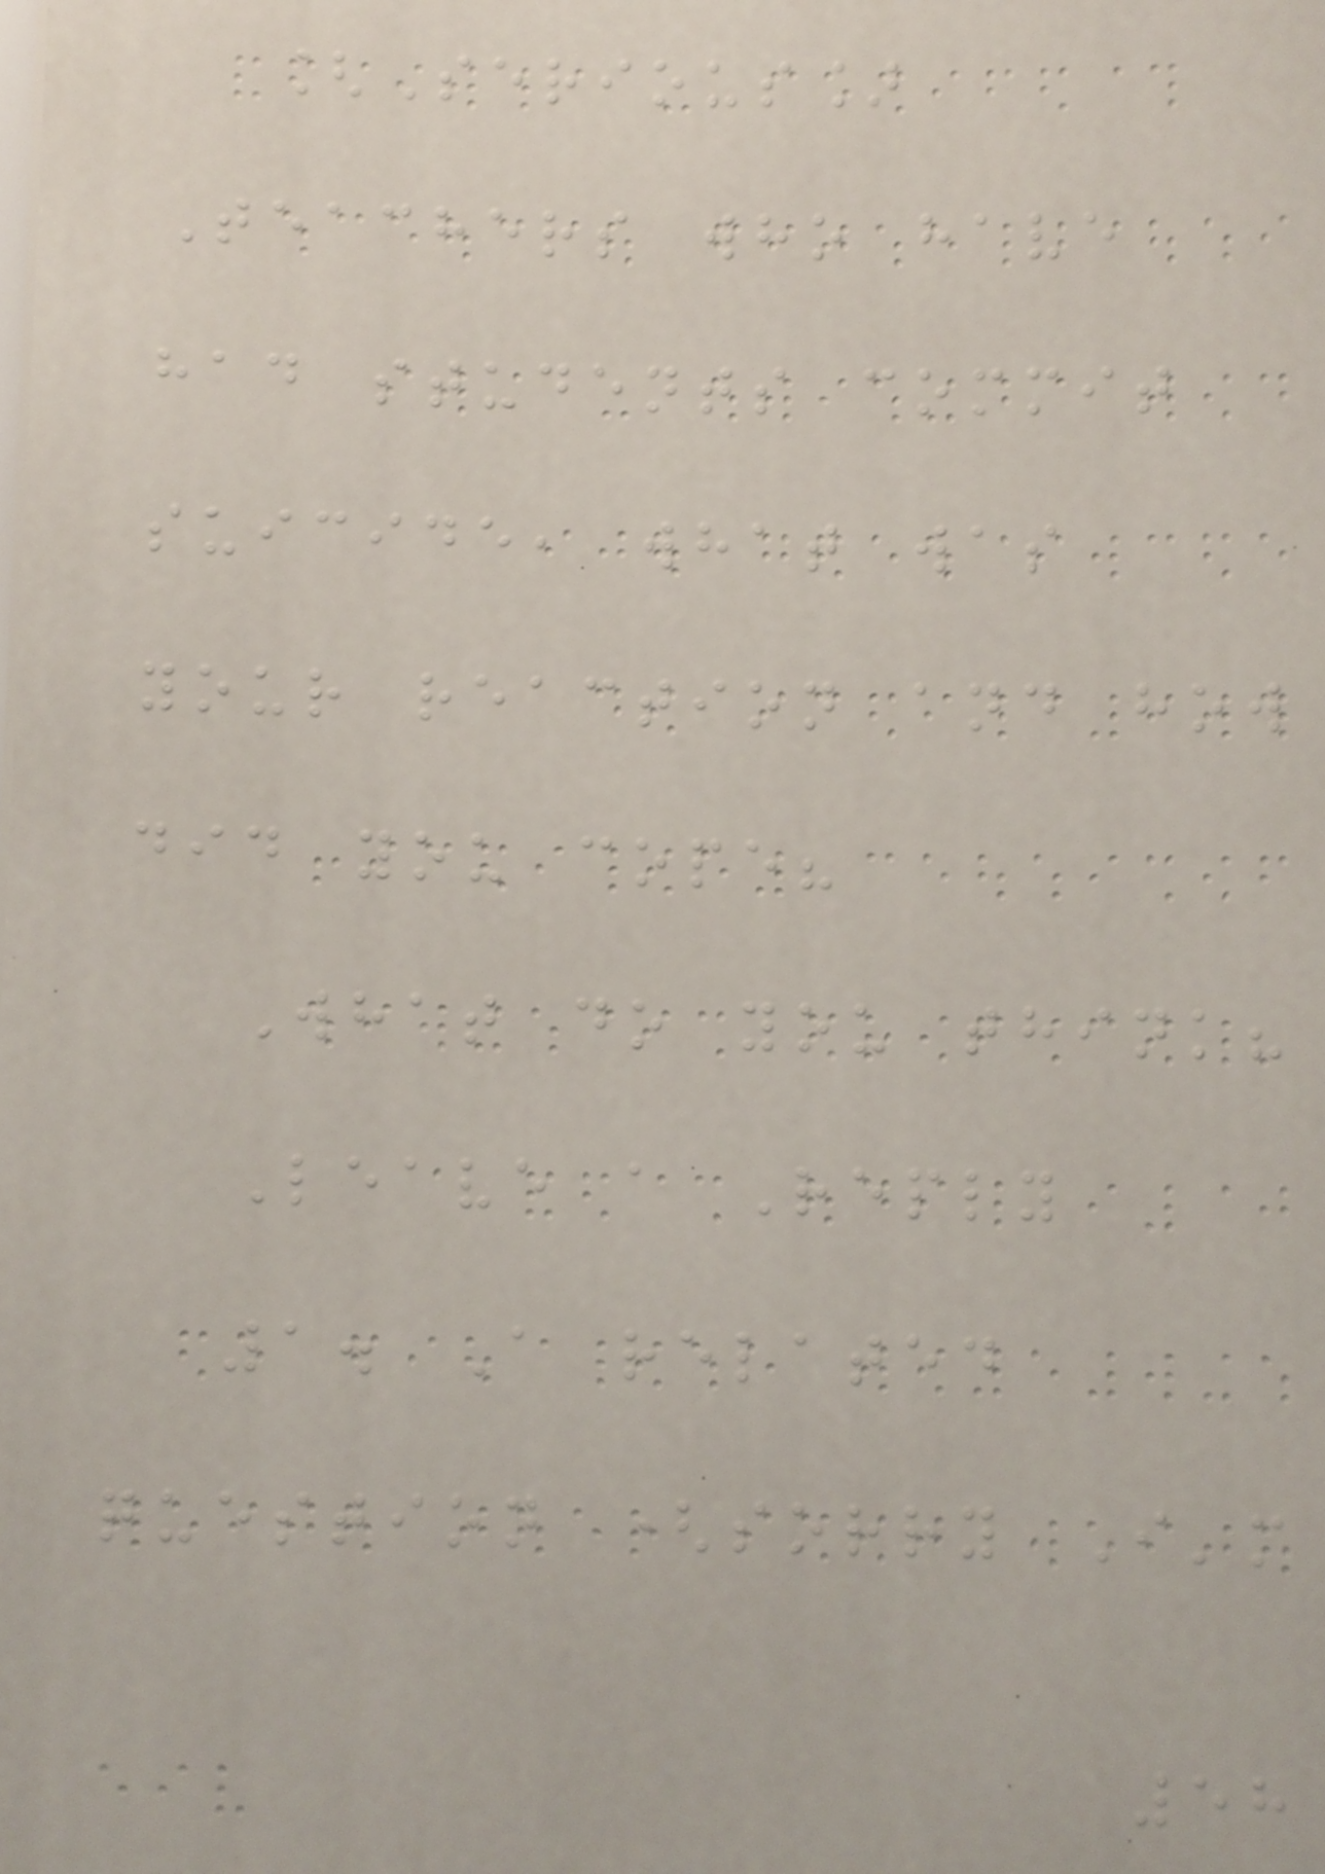[Serious]
Teachers who have
had students commit
suicide, what was
your reaction and how
did you cope?
What do you think?
Leave a Reply
1. A related
question (sorry I'm
58
